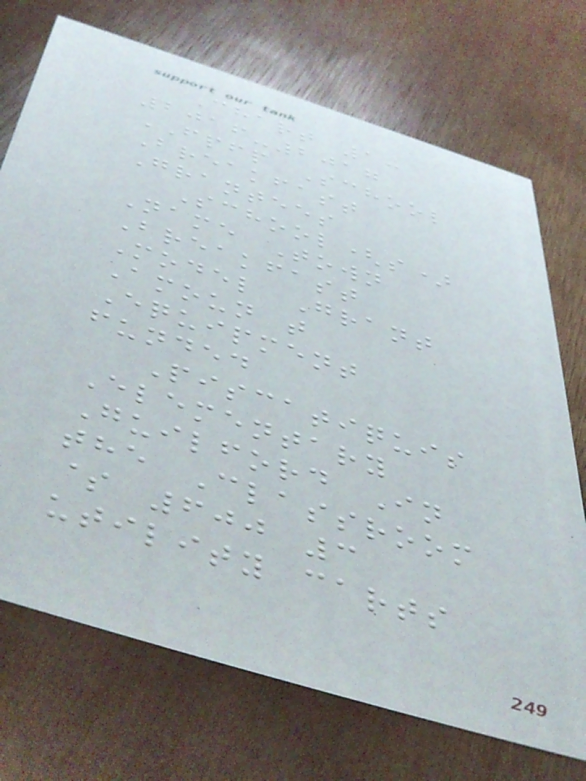Chart 1:
2016-2017
FPFP School
Breakfast
Grantees
School(s)
Name Town
Breakfast
Model Grant
Amoun t
Equipment
funded
Piscatiquis
Elementary
Guilford In
the Classroom
$ 600 3
utility carts
